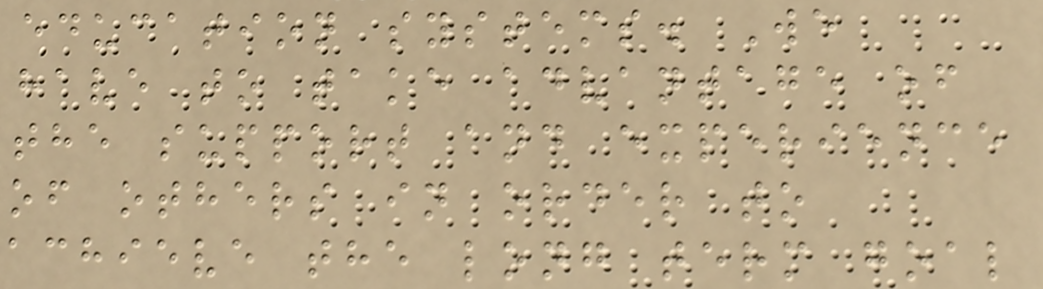education systems. We
have to take advantage of
the support and experience
of others in order to
achieve the long term goal
